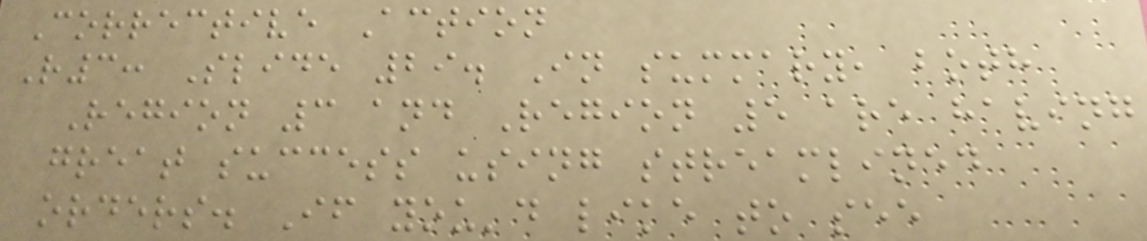Corrective Action
R3: Slide 29. In summary, both
Region 3 and Region 5 are having
great success using streamlined
orders. If you'd like to see
